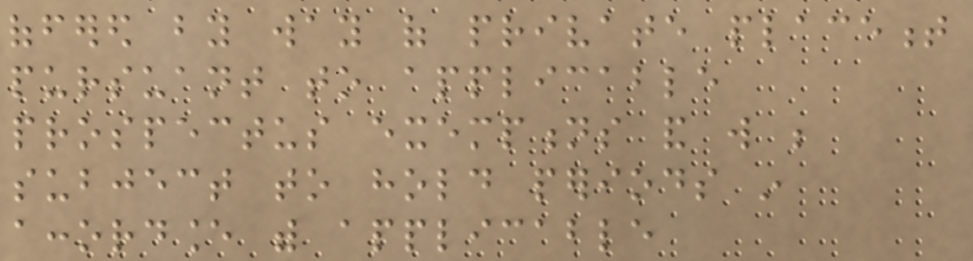offered by way of private placement
pursuant to applicable
prospectus exemptions and will be
subject to hold periods in
accordance with applicable
